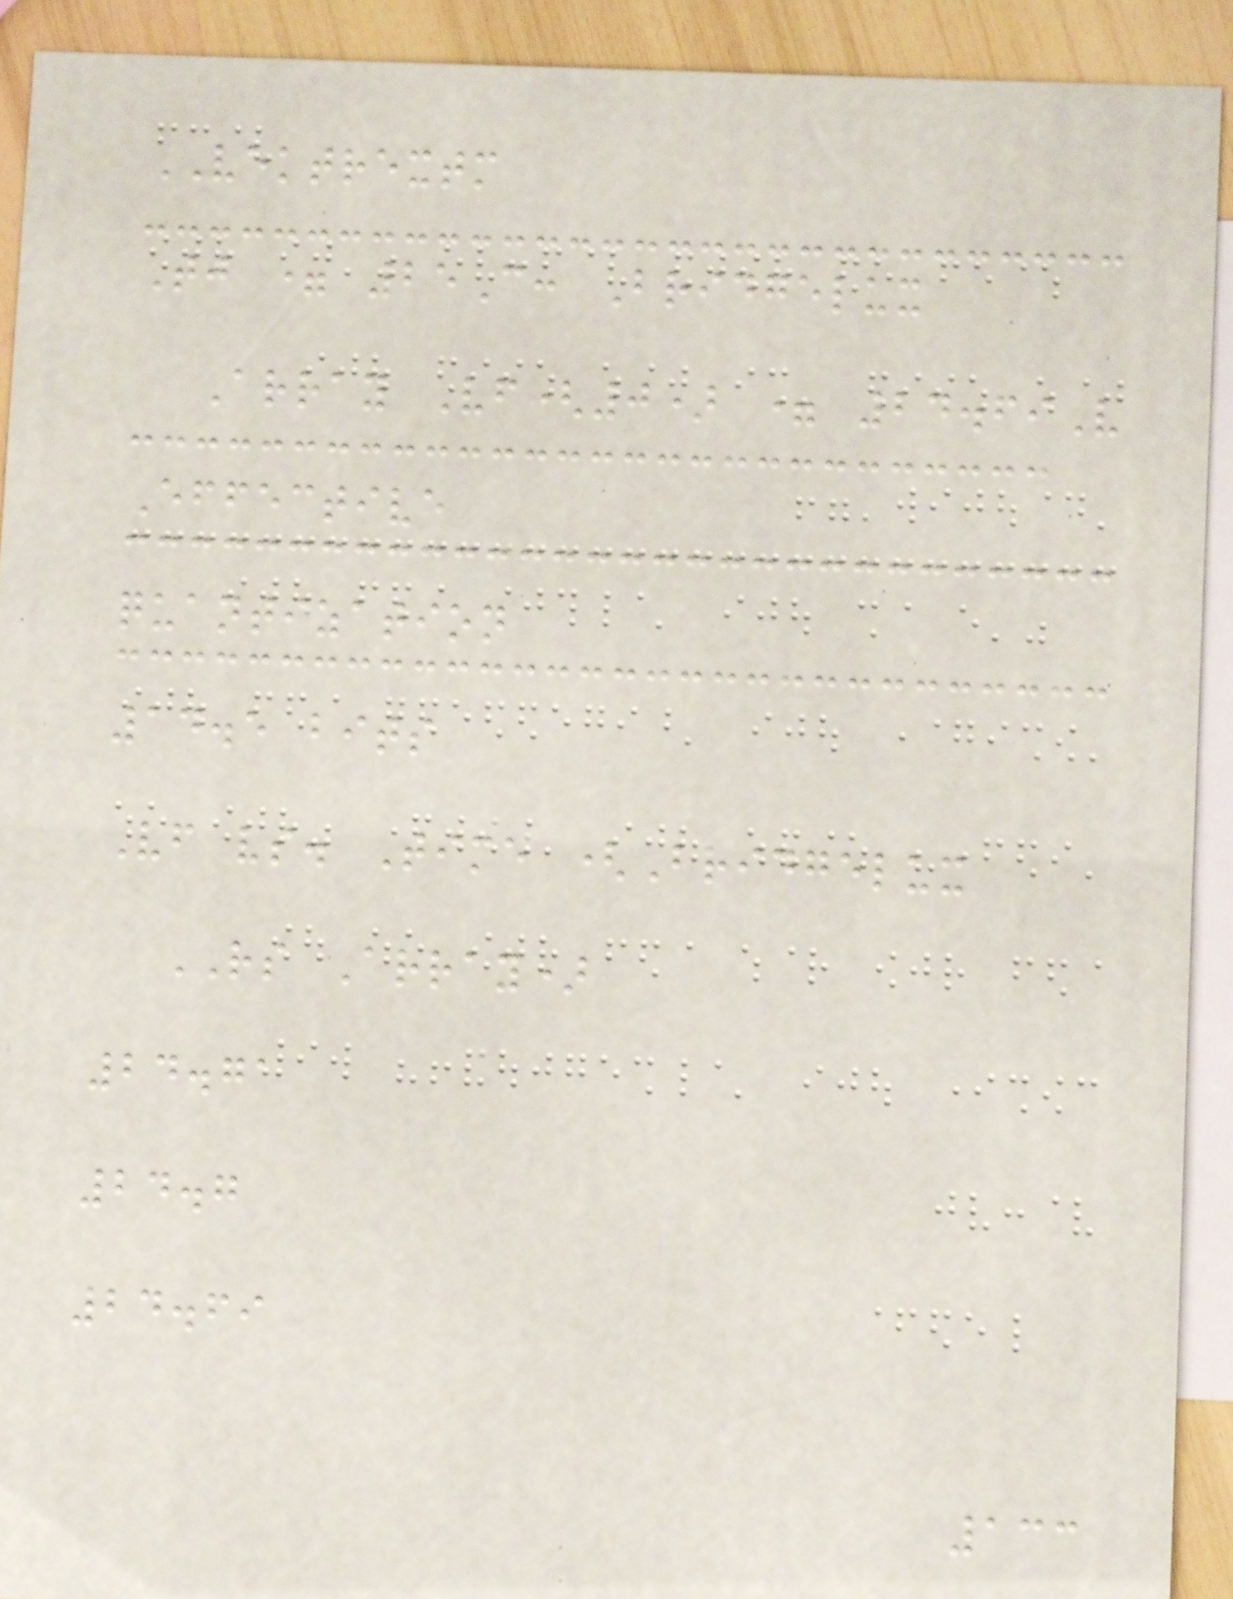VEKTREXTM
Tj = 25C: Bridgelux
Array Vf(0) = 24.69V
Effective
quantization
14.5 bits
Vf vs. Time (Bridgelux
RS Array)
24.71
24.7
24.69
133
